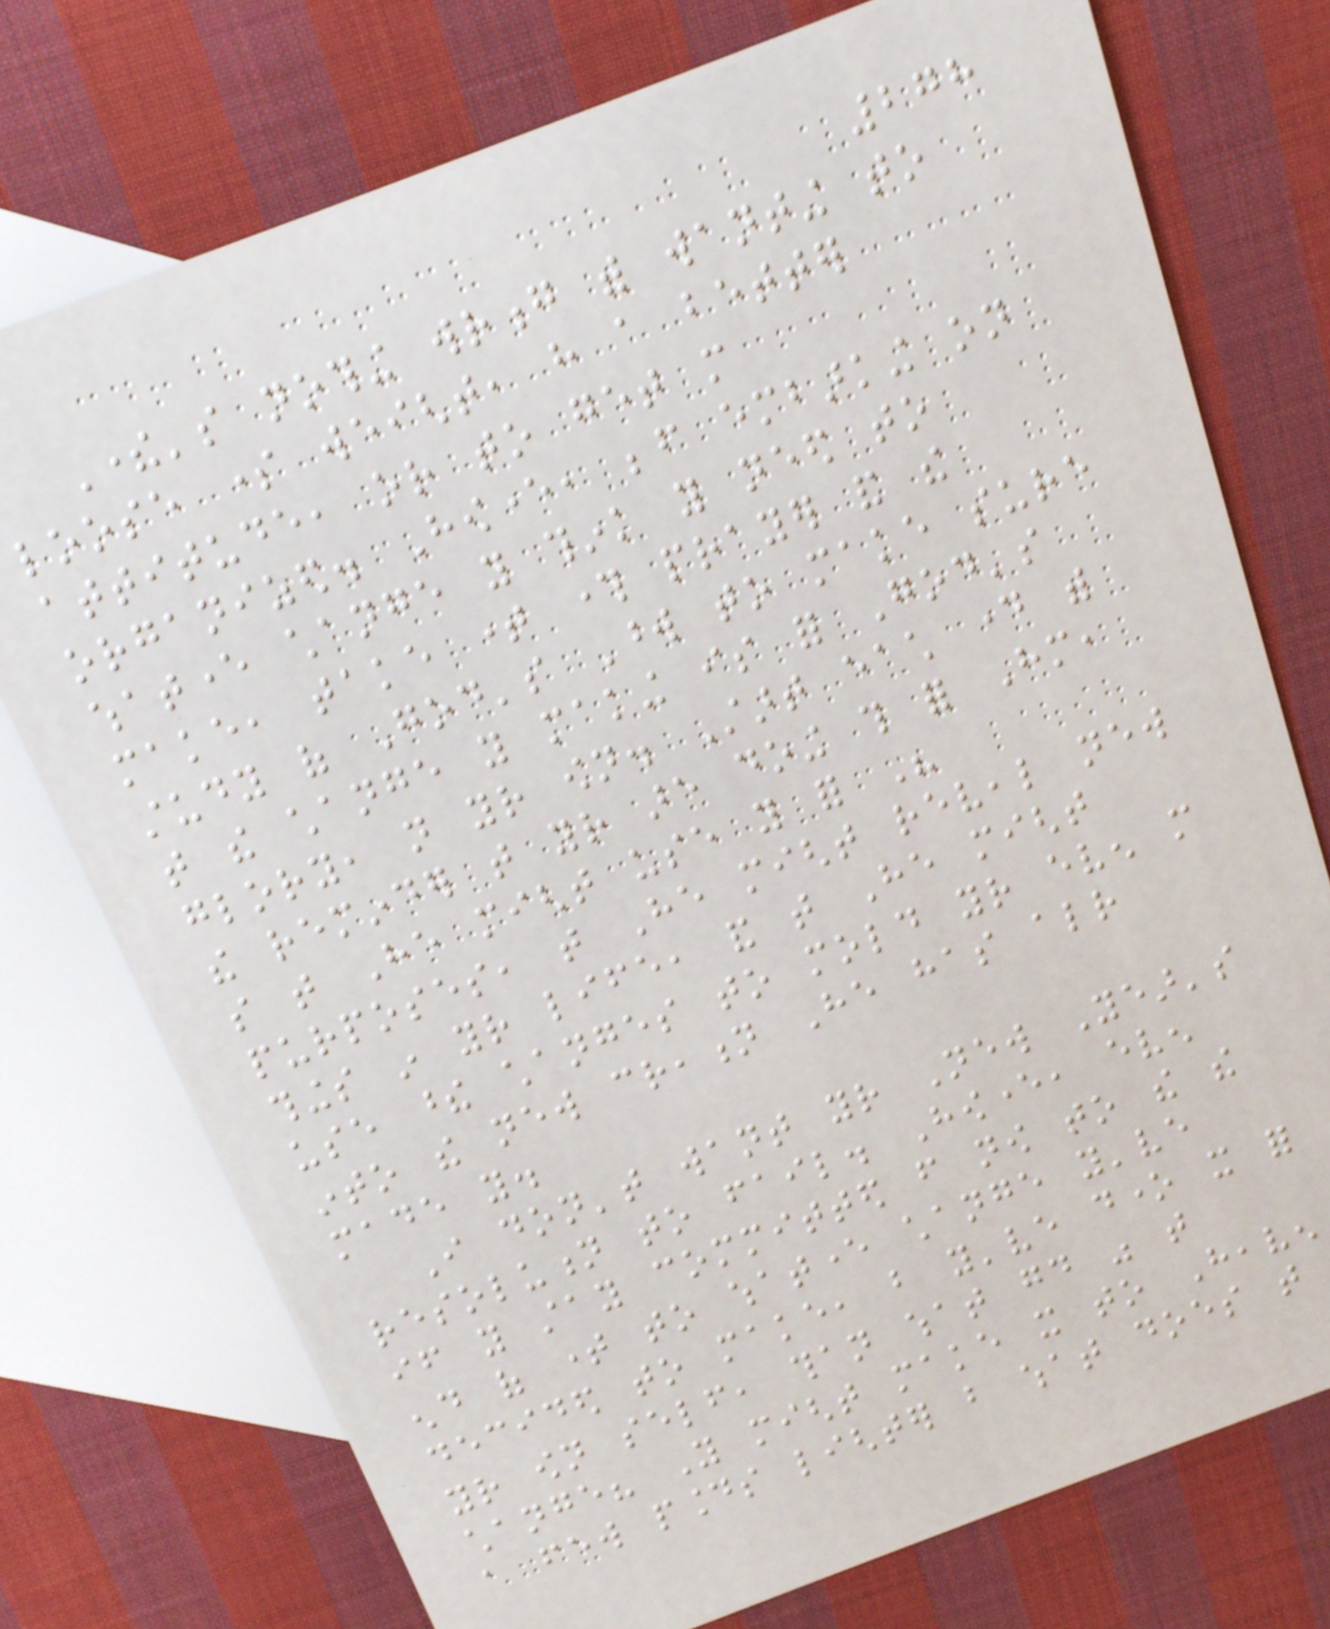278
There's nothing wrong with wanting to
loose some weight, have a better
attitude, or to get more
organized. However, before embarking on
whatever change you think you need to
make, take time through prayer and the
study of God's Word to make sure
that the change you making is for God's
glory, not your own. Start each day with
the reminder that your are doing this for Him,
so that He might use you for His
purposes, that He might reveal new
things in your life, and that He might
use these changes to mold your even more
into the new creation He has already
made you.
I don't want your New Year's
resolution to fail. However, even
if you stay committed from now to the the
end of time to whatever change you've
decided to make, but you've done it for
your own self, than what good was that
change? You might make it to Heaven
a few pounds lighter but what does that
